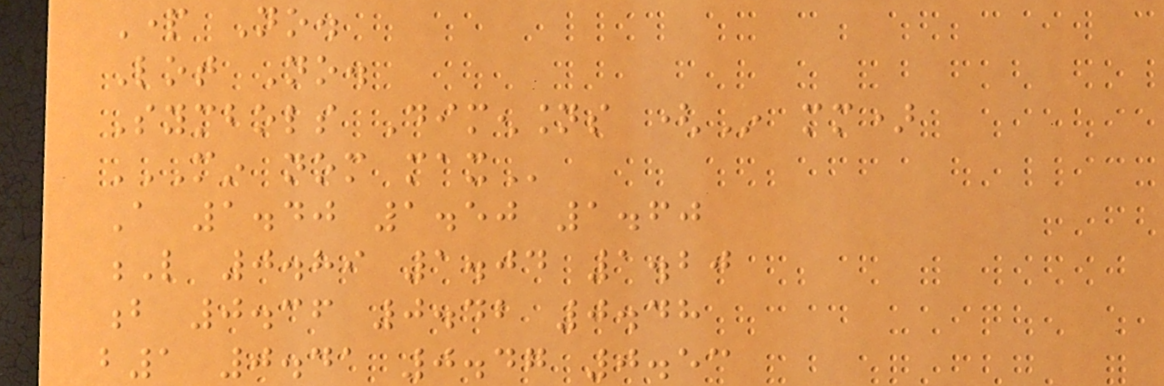Part No.
Lot No.
Symbols Dimensions (In mm)
MIN NOM MAX
A 1.40 1.50 1.60
L 0.89 1.04 1.20
b 0.36 0.42 0.48
b1 0.41 0.47 0.53
